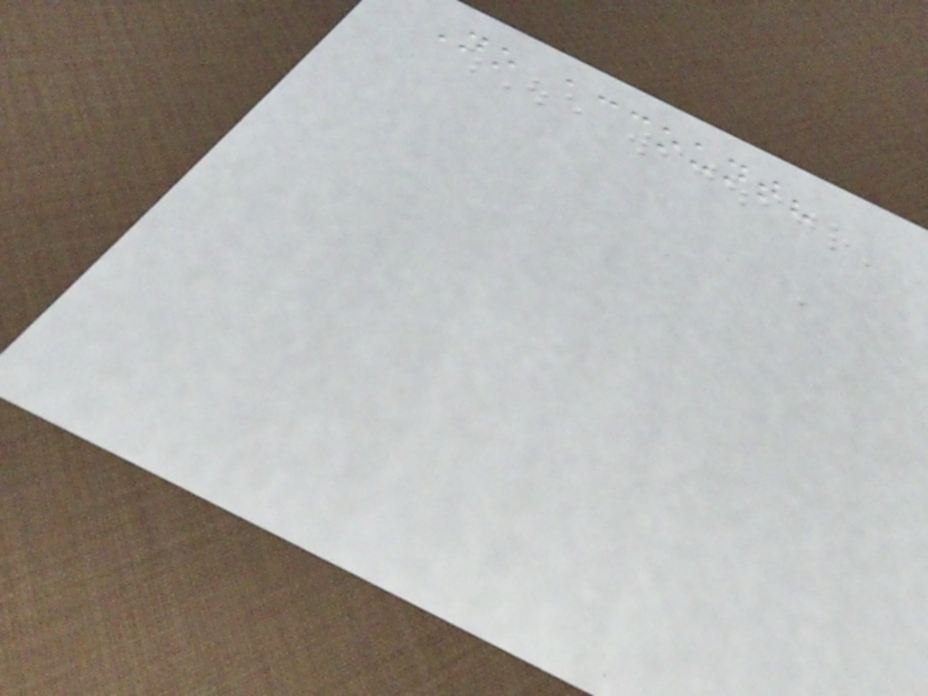No account?
